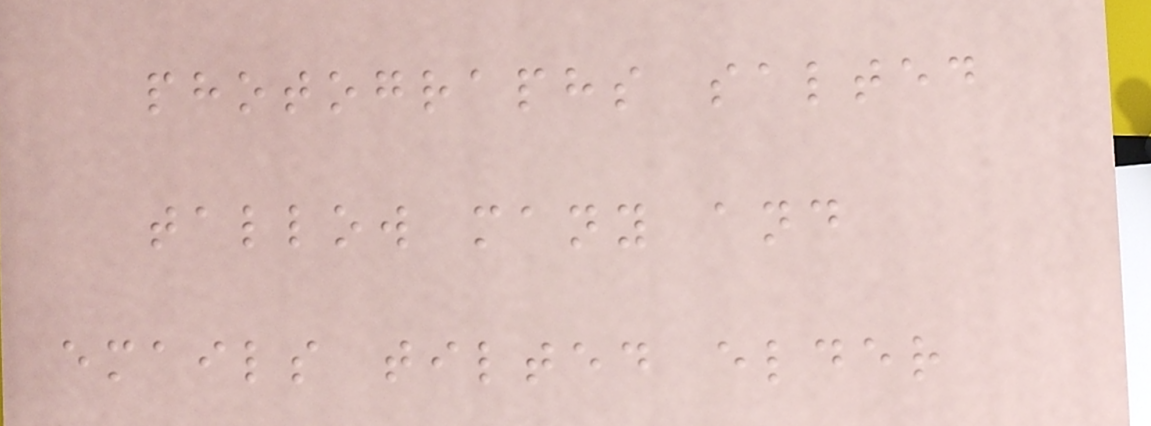photographs salted
tallow many and
emails tilted elder
